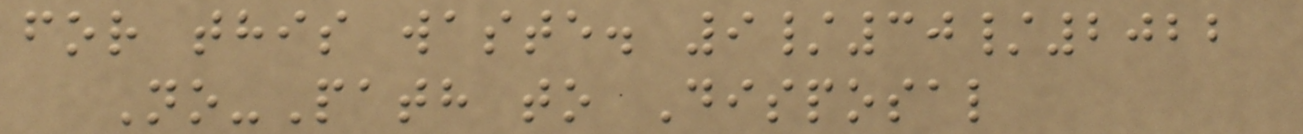for this waste. 9/30/2022
No-Path to Disposal
